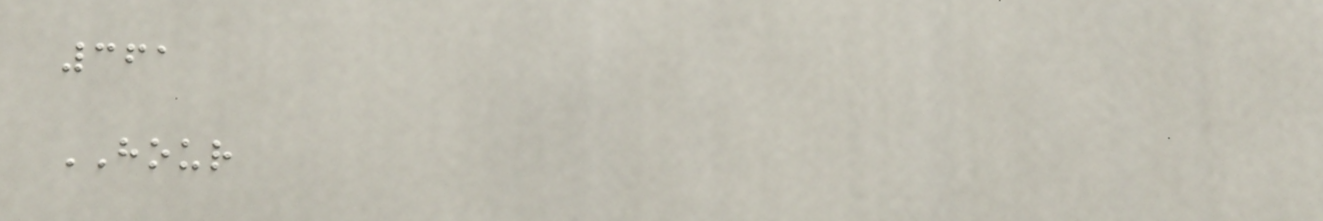361
HOUR
